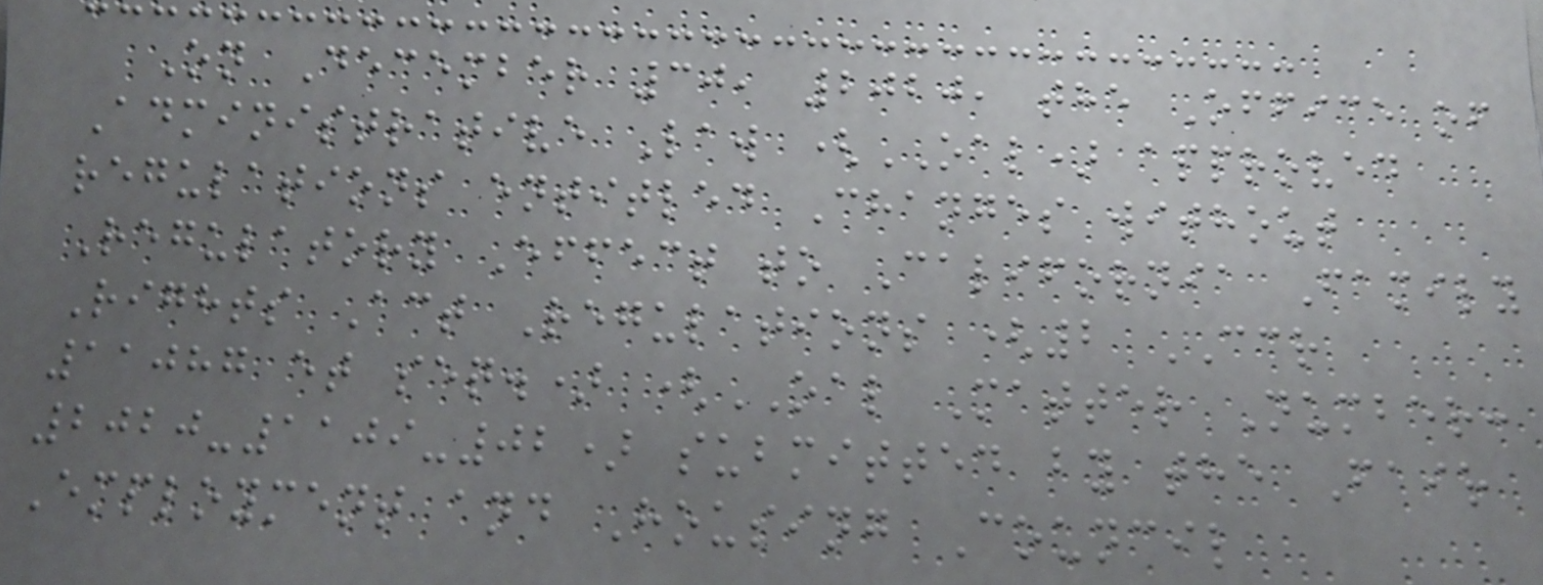On December 30, 2020, the Office of
Administrative Law (OAL) approved
regulations entitled Changes without
Regulatory Effect to California Family
Rights Act Regulations (2 CCR
11087 et seq.) (OAL Matter Number:
2020-1109-02) submitted by the Fair
Employment and Housing Council
